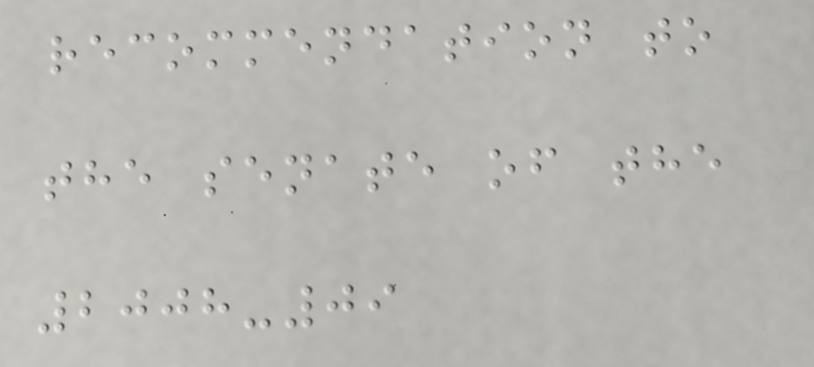recommendation to
the senate of the
2008-09
